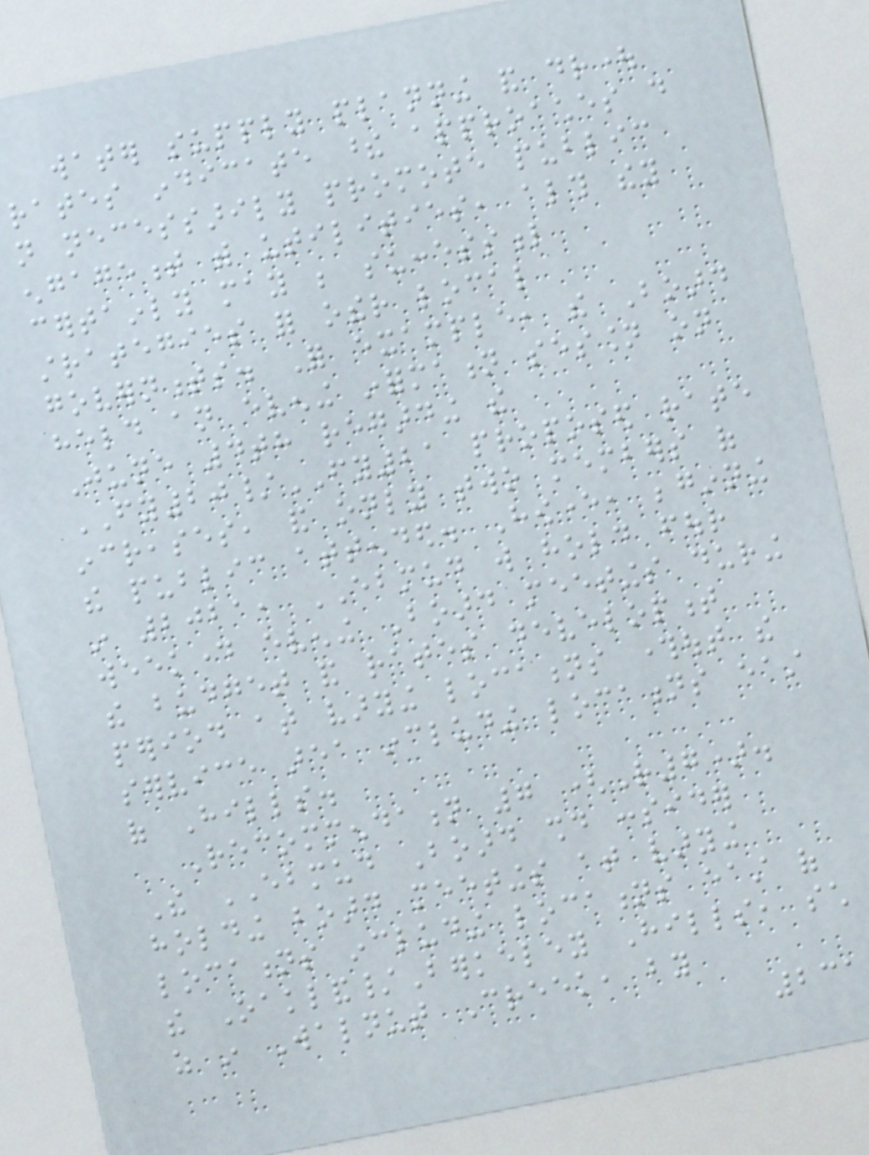water supply planning and drought
rates indicate these approaches do
not necessarily promote public
engagement with utilities, although they
certainly may be successful
strategies for other local
governments. For example, the Board
held an evening information session on
June 4th regarding the
FY20/FY21 proposed rate
increases, and only two members of
the public attended. However, beginning
in 2021, EBMUD will hold four
weekday evening Board meetings during
the budget and rates development
period at varying locations throughout the
service area including locations east
of Hills.
Recommendation 7 (R7).
The EBMUD Board should consider
holding board meetings at varying
locations including locations east of
the Oakland/Berkeley Hills, such
as in Walnut Creek, by
231
